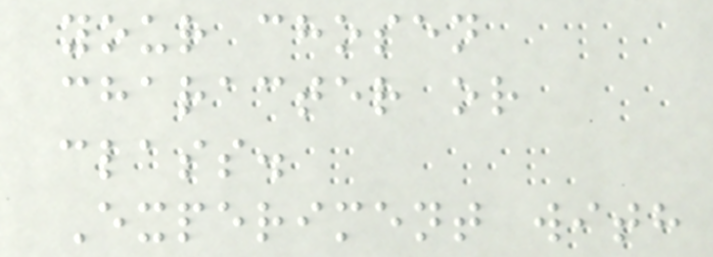your chosen
character or
class.
Experiment with
